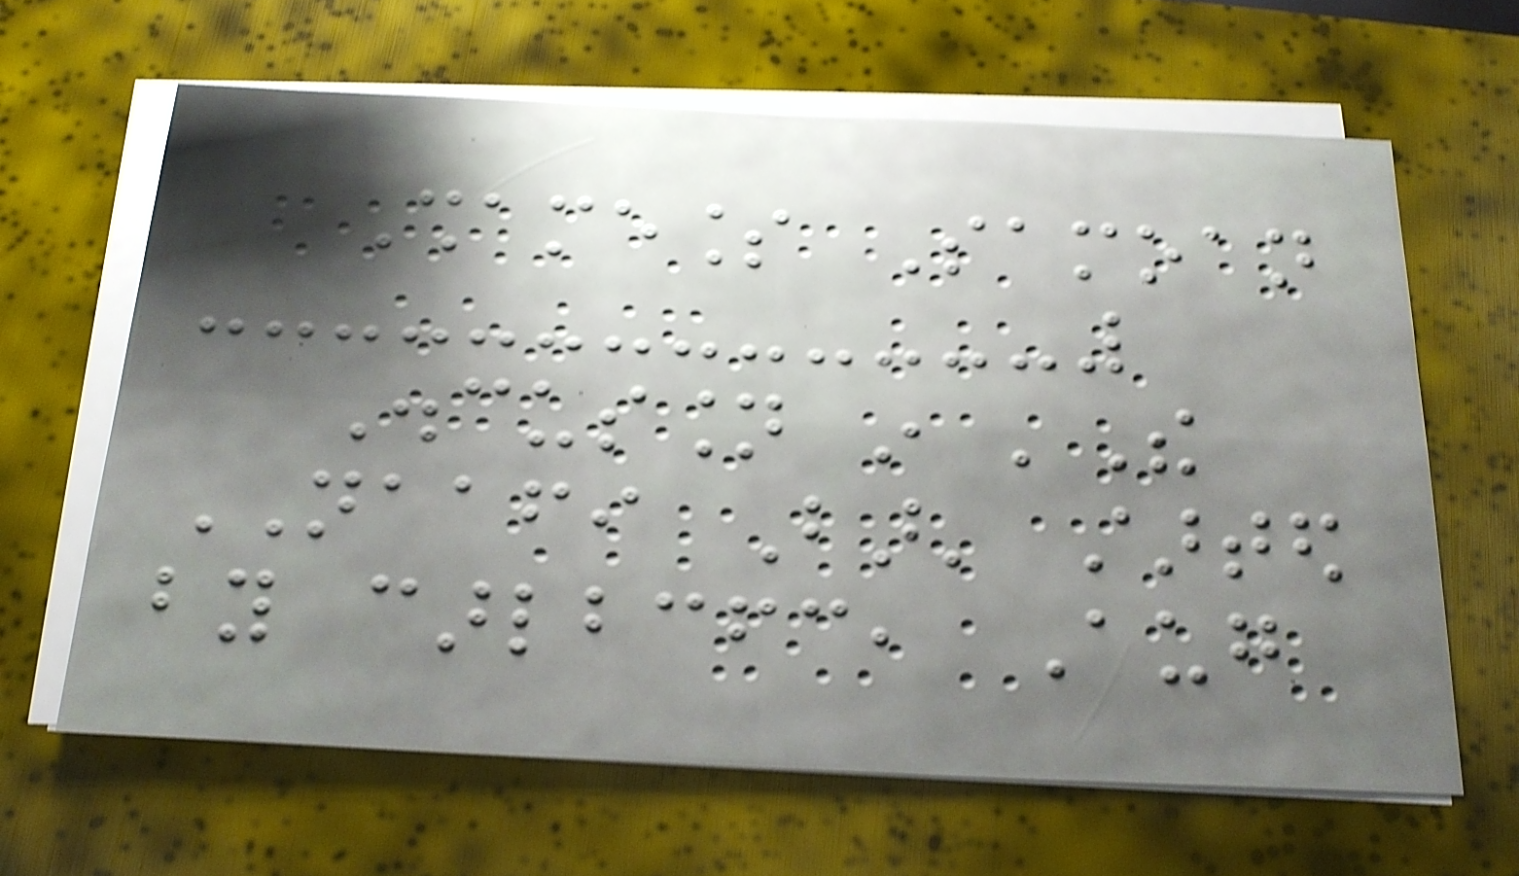Shameless Samoan
Discussion in 'The
NAAFI Bar' started
by carlbcfc, Aug
